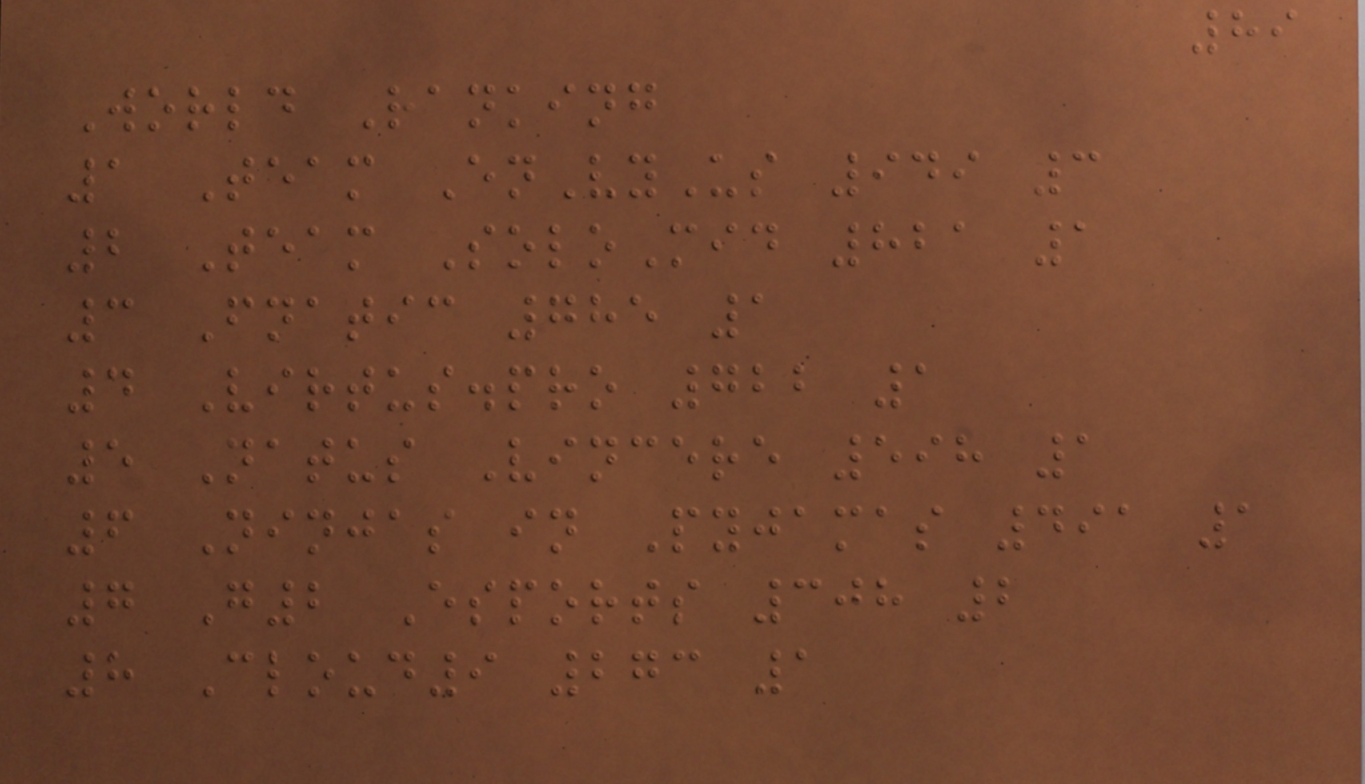89
World Ranking
1 Team EnVyUs 949 3
2 Team SoloMid 821 1
3 Fnatic 785 1
4 Virtus.pro 722 1
5 Natus Vincere 598 1
6 Ninjas in Pyjamas 491 1
7 G2 Esports 308 2
8 Cloud9 273 1
